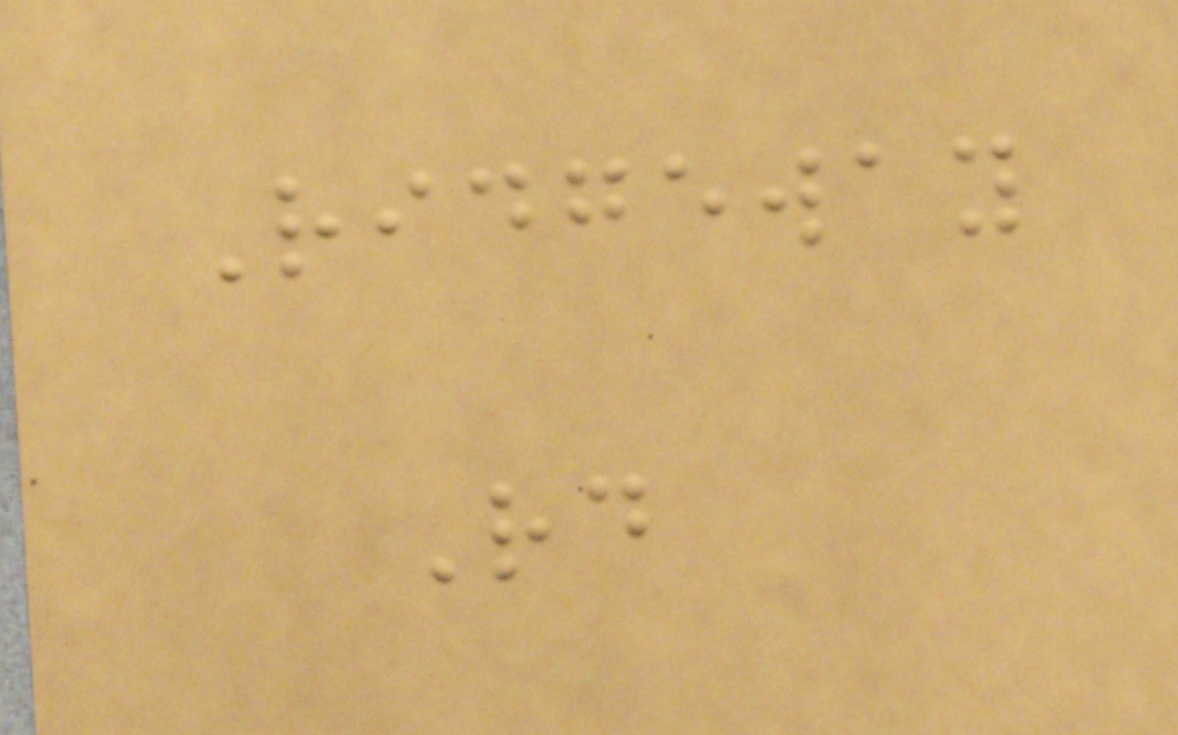Ridgeway
Rd
